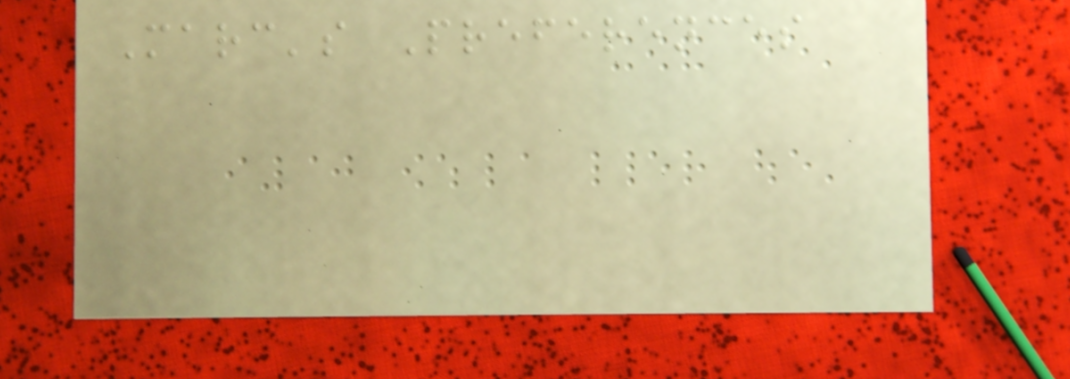Marc's Preferences
